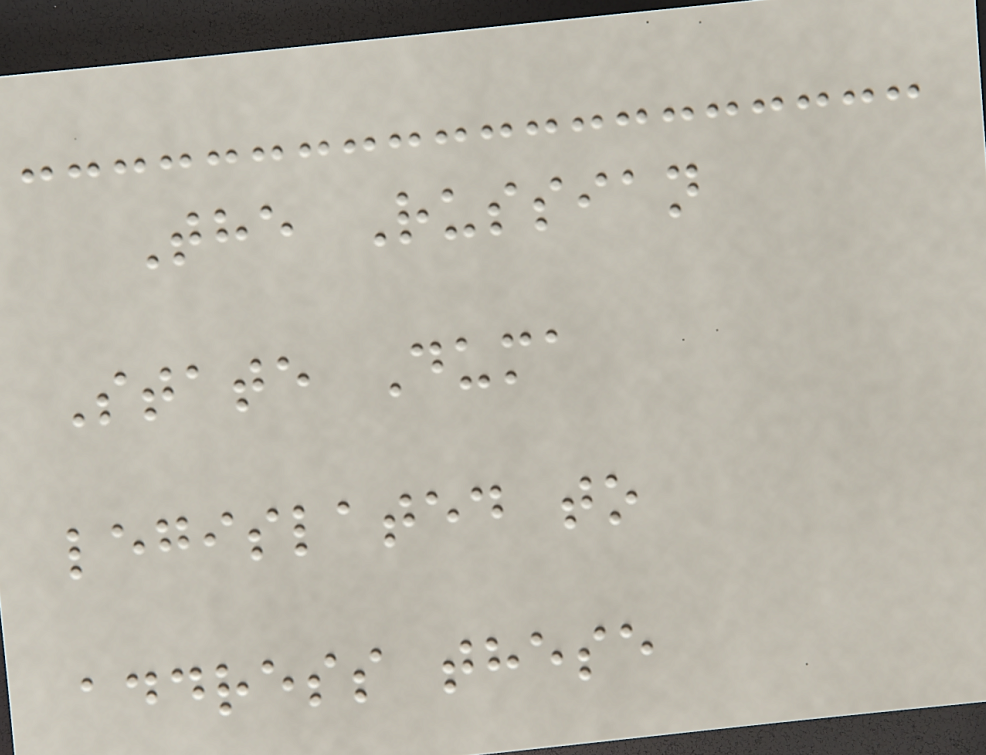The Russian
State Duma
legislated to
address these
